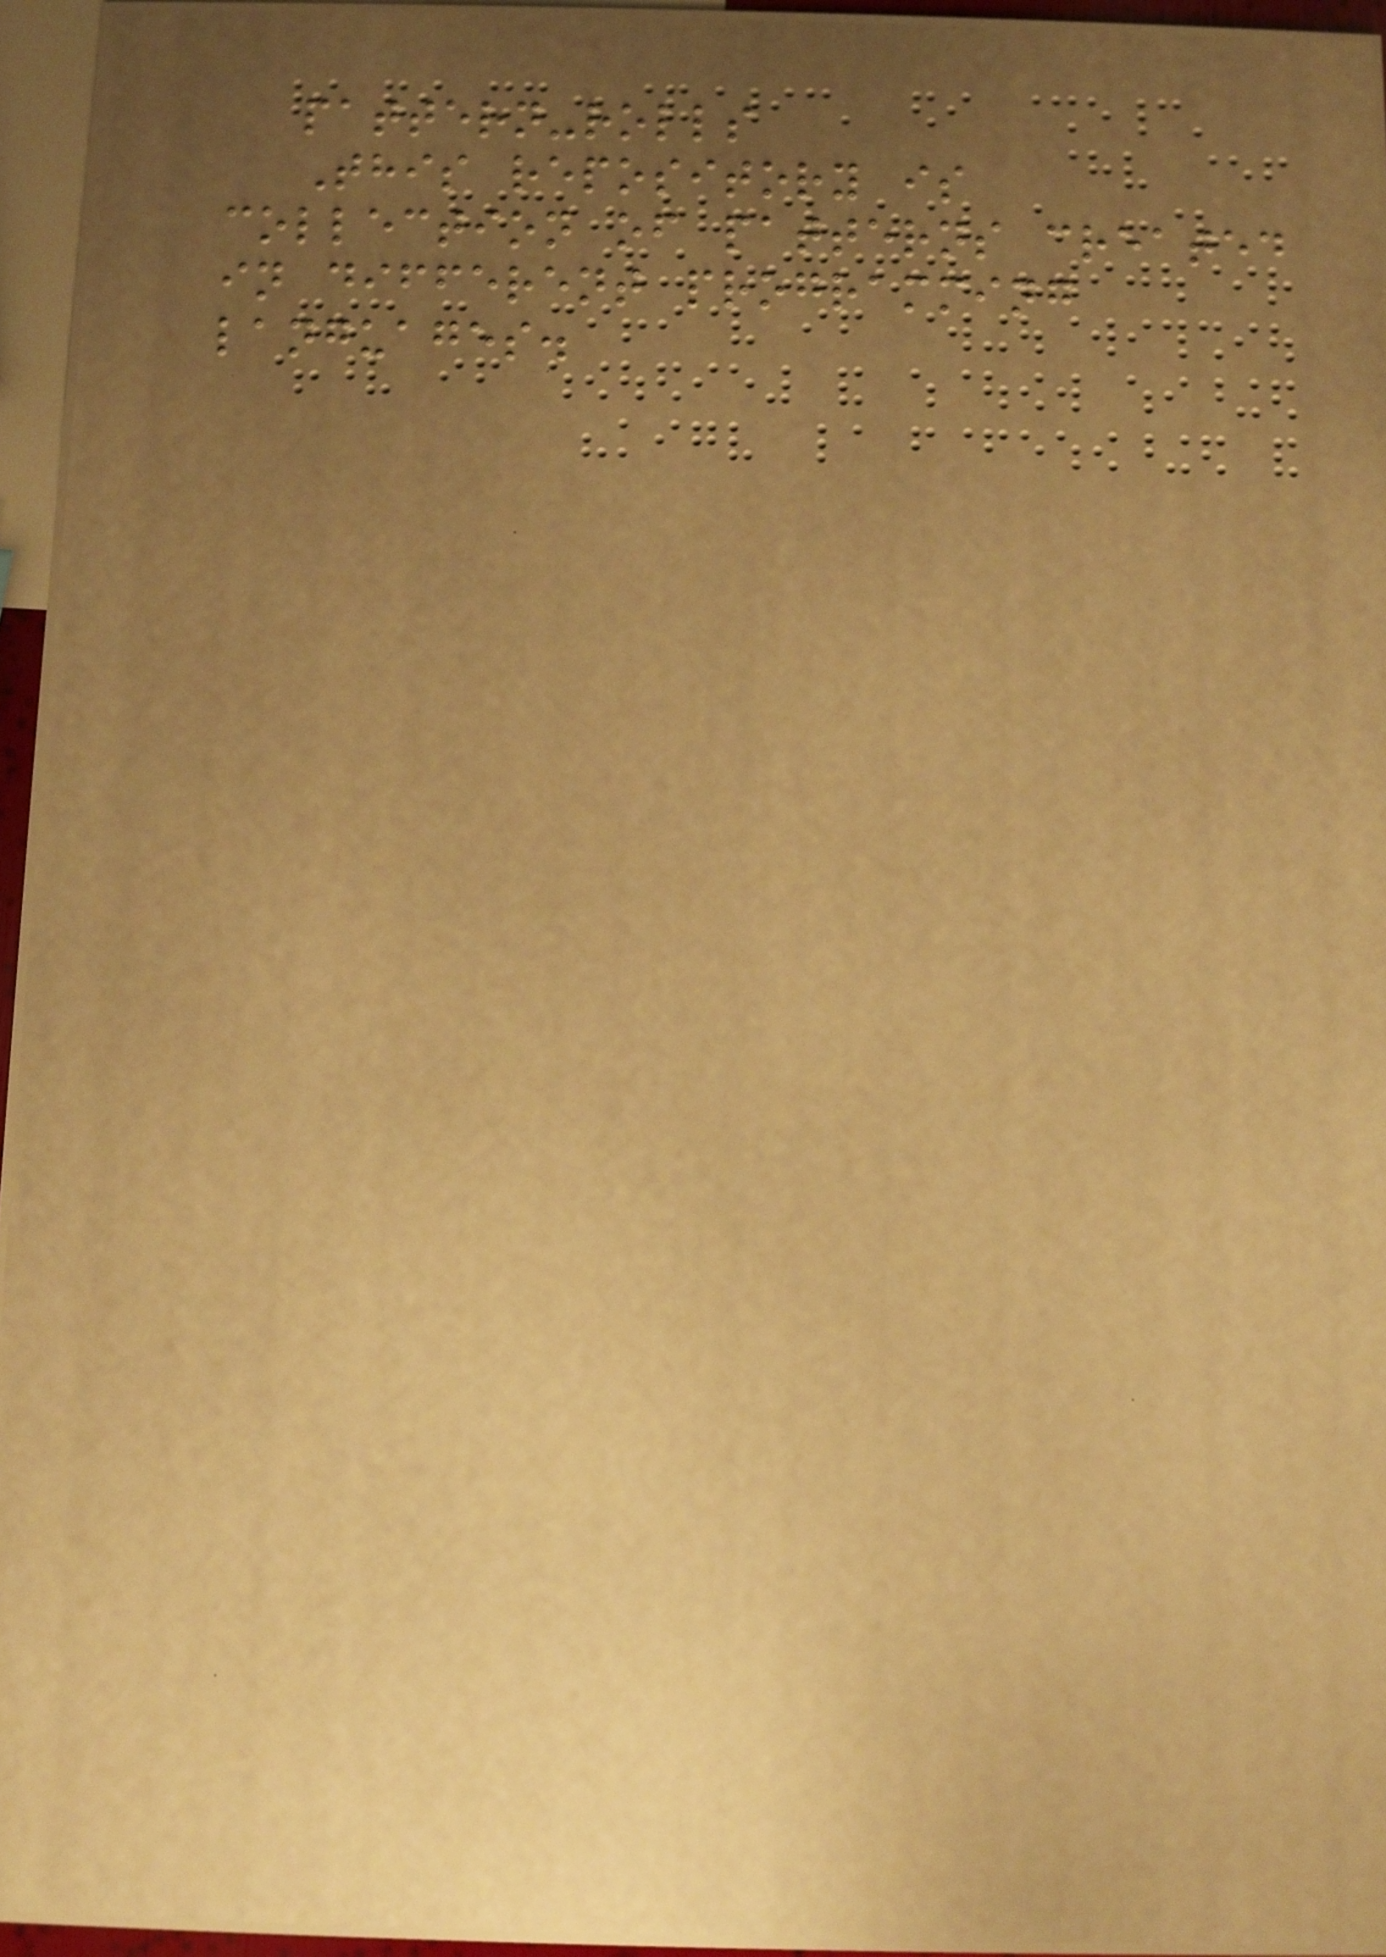pattern-rolls
This repository is
collection of patterns created
in different programming
languages.
